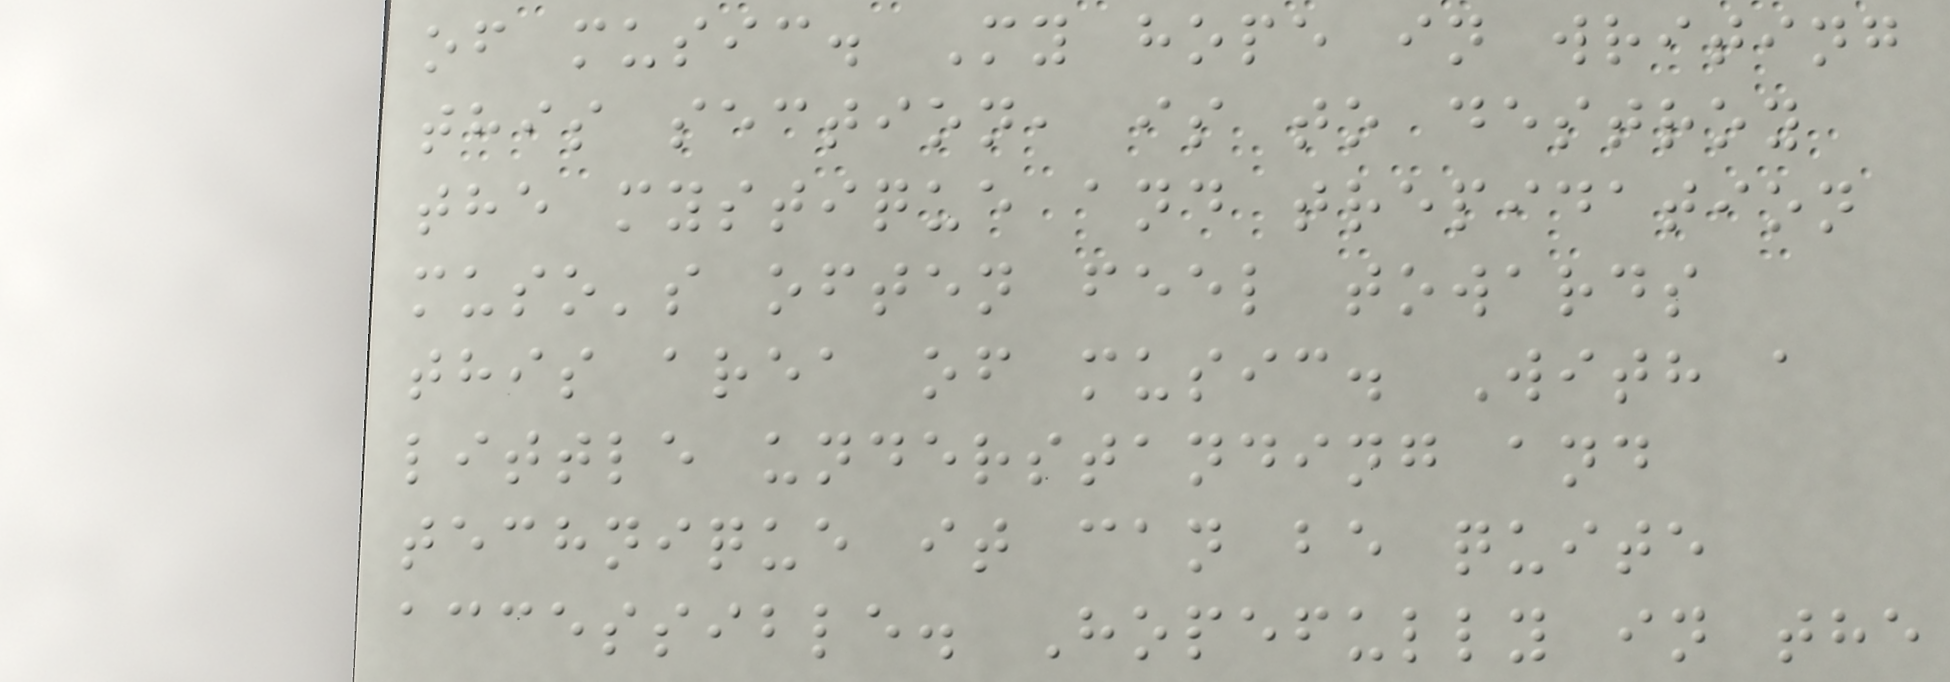of music. My hope in writing
this section, is to destroy
the mystique and trepidation
muso's often feel towards
this area of music. With a
little understanding and
technique it can be quite
accessible. Hopefully in the
